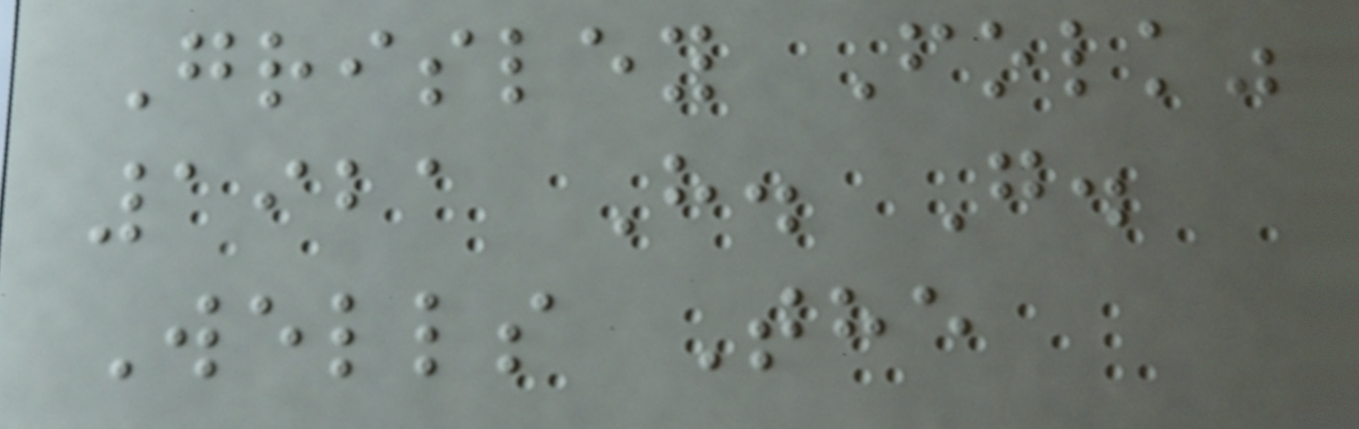Grisley Folk"
1921 H. G.
Wells The
